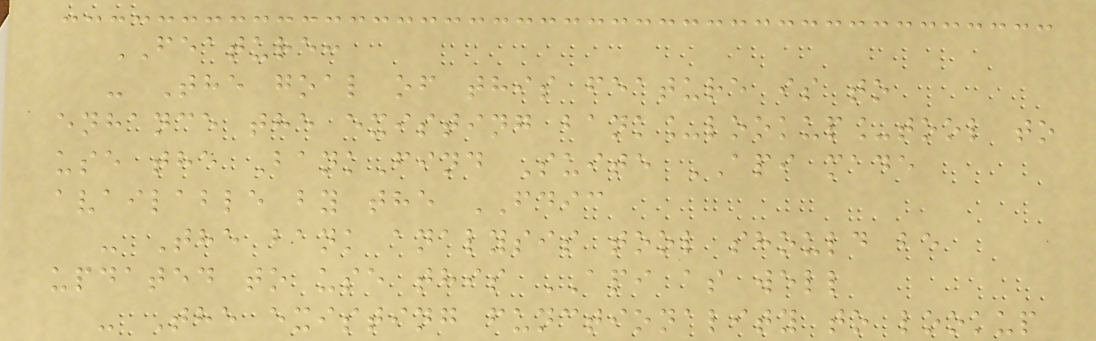FEATURE:
- The goal of this feature is to
enhance the existing bank_lookup_tool to
use the BankFind Suite API made
available by the FDIC
- The bank analysis tool should be
updated to use this API as well
- The existing functionality to lookup
